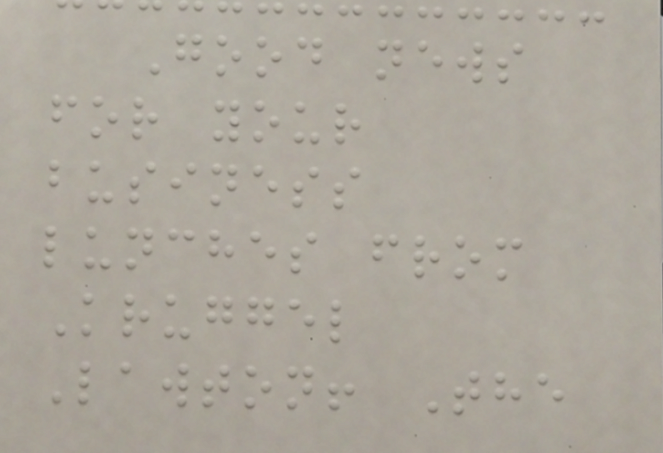Good news
for your
business
lunches from
Kruggel
Lawton! The
